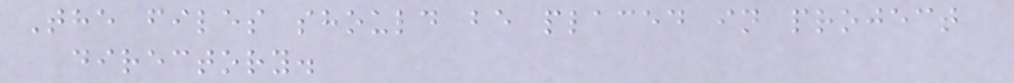The files should be placed in project
directory.
